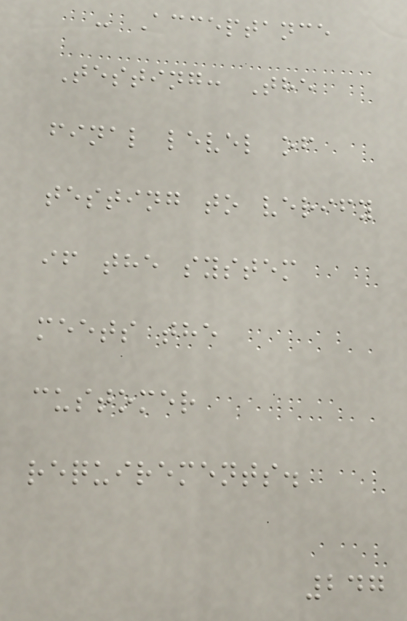- Acceptance
Testing: The
final level of
testing to verify
if the system
meets the
customer
requirements.
247
